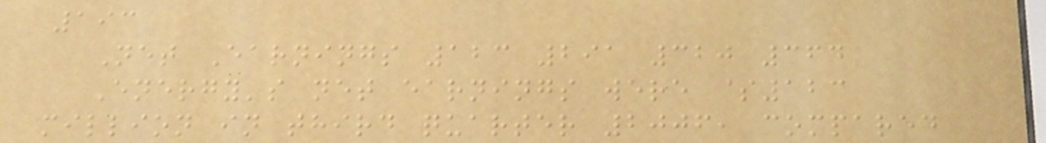193
Net Earnings 123 291 320 364
Energy's net earnings were $123
million in third quarter 2006, compared
